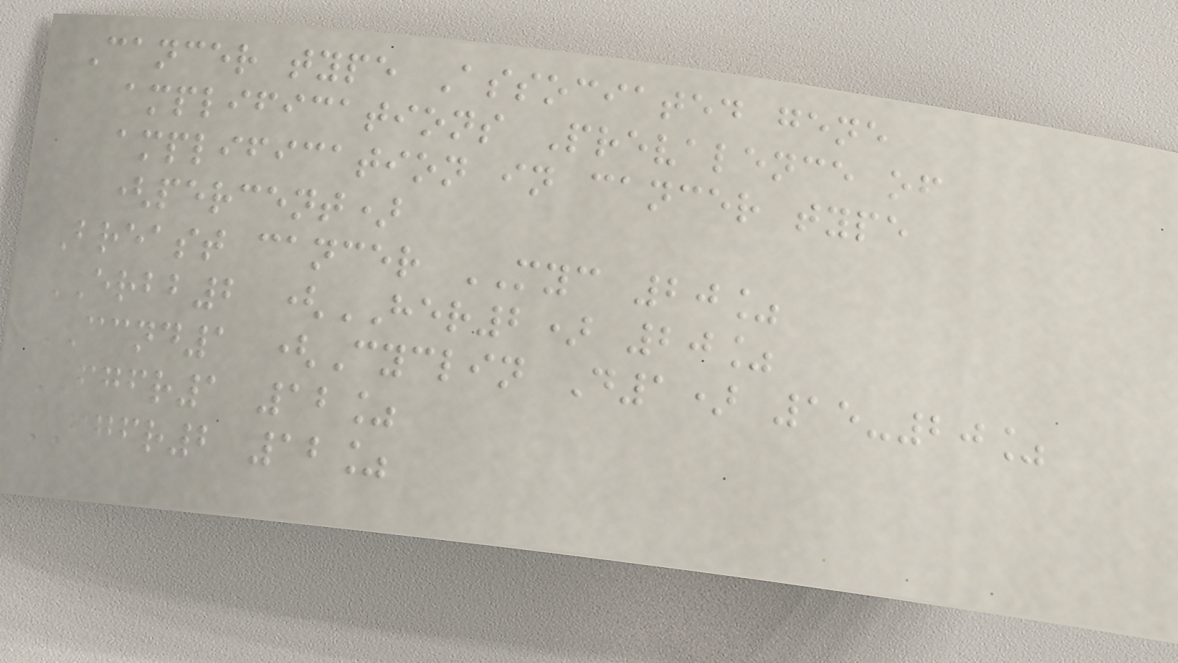Cancer type Associated gene
amplifications Prevalence of
amplification in cancer type
(percent)
Breast cancer MYC 20%
ERBB2 (HER2) 20%
CCND1 (Cyclin D1) 15-20%
FGFR1 12%
FGFR2 12%
